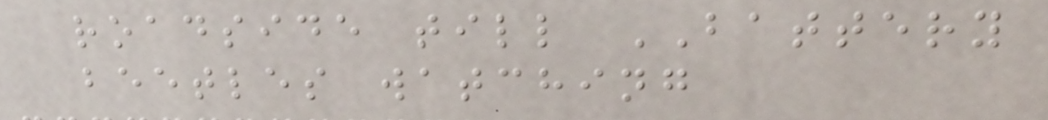roadside till BATTERY
beetles watching
